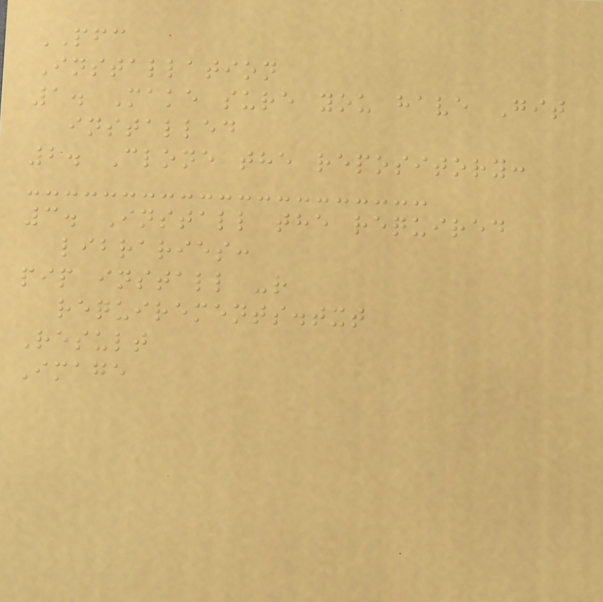PFC
Installation
1. Make sure you have Git
installed
2. Clone the repository:
3. Install the required
libraries:
pip install -r
requirements.txt
Result
Image
